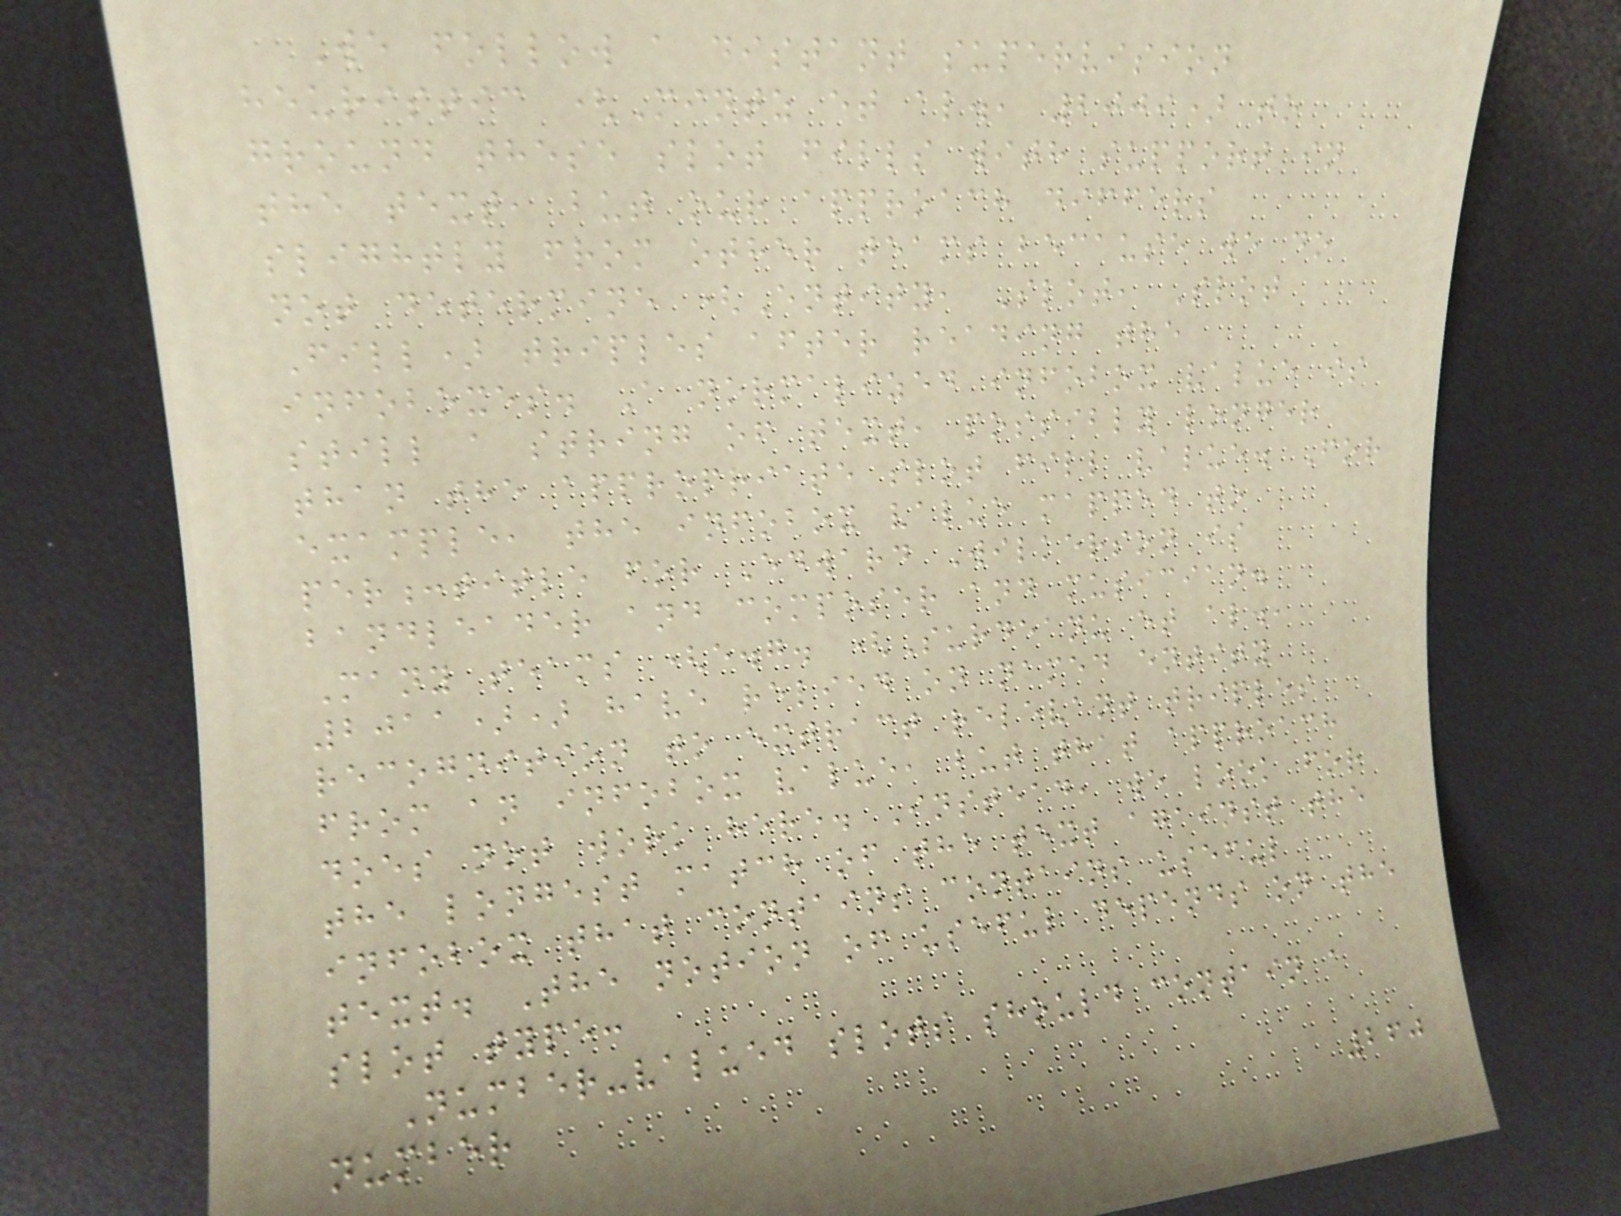We follow a distant supervision
heuristic (Mintz et al., 2009) to
ground these slot fills with support in
the text, but our approach differs
slightly from other teams because we do
not determine (Entity, Slot, Slot
Fill) triples after reading the
infoboxes. A normalized infobox value is
still a string of text, possibly longer
than the appropriate slot fill value. For
example, the infobox value mapped to
per:title for Edward Wilkerson is
bandleader and composer and musician.
Many teams (e.g. (Surdeanu et al.,
2011)) have relied on named entity
recognition to extract relevant triples
from an infobox value, but that approach
does not work here. Instead, we look for
the longest match of the text against the
infobox that contains contains useful
text. The notion of useful depends on the
slot type:
Number-valued slots should contain a
number
260
